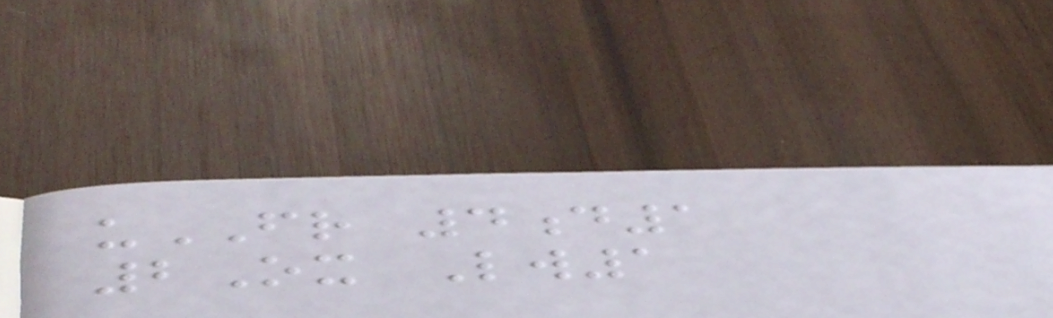uFR 4d1
2Ox Lw1
